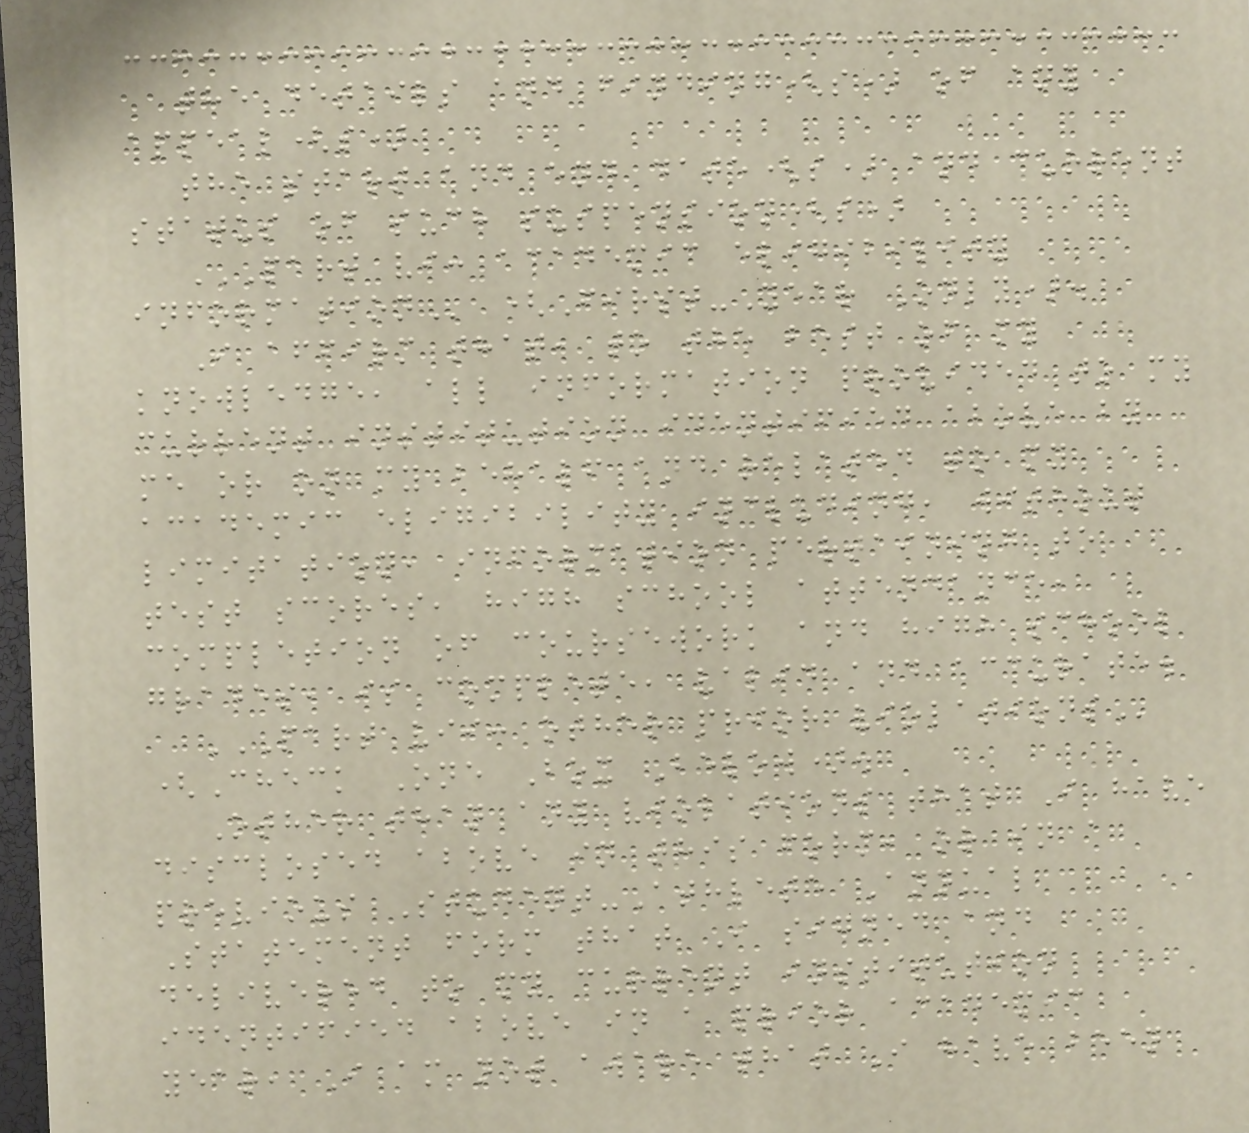the details and finding(s) of any
appeal(s)
the start and end date(s) and current
status of such suspension(s)
PART VI: ACADEMIC ELIGIBILITY
INFORMATION (First-Year Only).
I affirm that, to the best of my
knowledge, all information provided to my
current institution identified above by
me or on my behalf and related to my
academic eligibility including, without
limitation, information pertaining to
test scores, high school attendance,
completion of coursework and high school
grades, is complete, valid and accurate.
PART VII: OTHER PRIOR VIOLATIONS
(Check One Box Below).
Other than any violations that I have
disclosed above in this form, or in a
previous Student-Athlete Annual
Statement form that I signed and
delivered to my current institution
identified above in a prior academic
year, I am not aware that I have been
